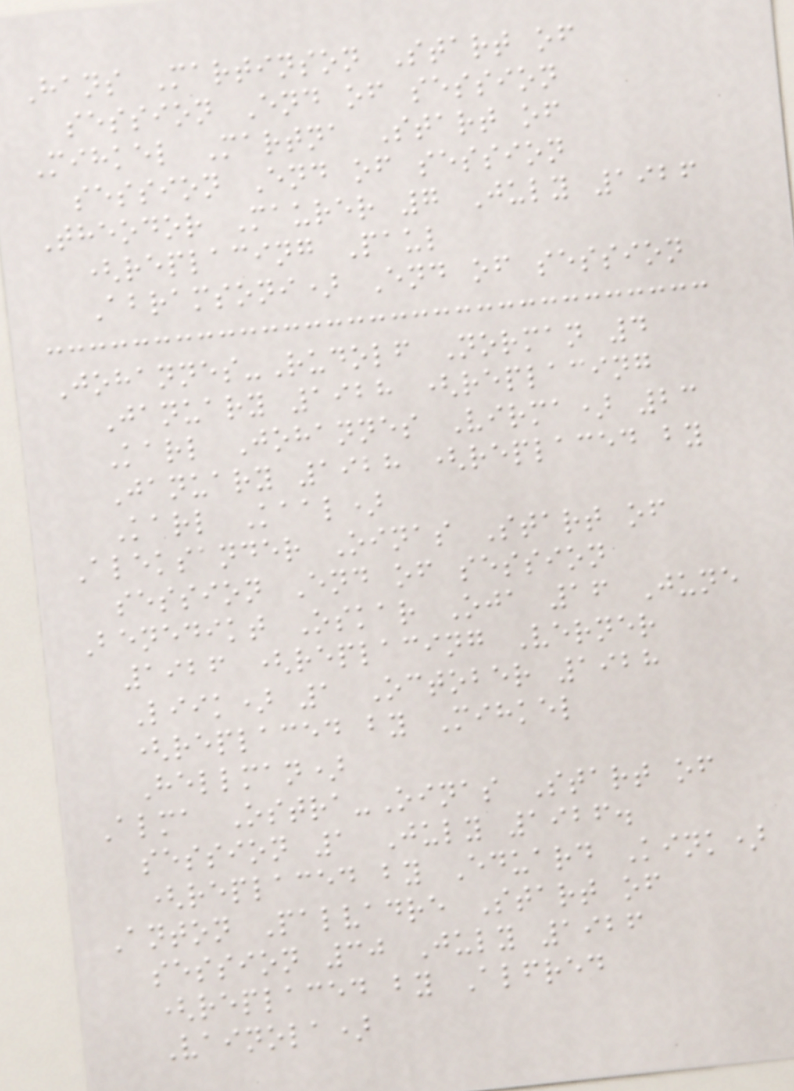Hans Martinson Start of
session End of session
Mihkel Martna Start of
session End of session
Theodor Maurer 7 July 1926
(replacing Paul
Abramsoni) End of session
Johannes-Rudolf Norman 4
January 1928 (replacing
Karl Johannes Virma) 23
January 1928 (replaced by
Karl Kaal)
Aleksander Oinas Start of
session End of session
Benedikt Oskar Oja 16 June
1926 (replacing Verner
Liik) 1 October 1928
(replaced by Mihkel
Hellman)
Alma Ostra-Oinas Start of
session 1 July 1926.
(replaced by Eduard Kink)
Anton Palvadre Start of
session 30 July 1926
(replaced by Alfred
Vainola)
